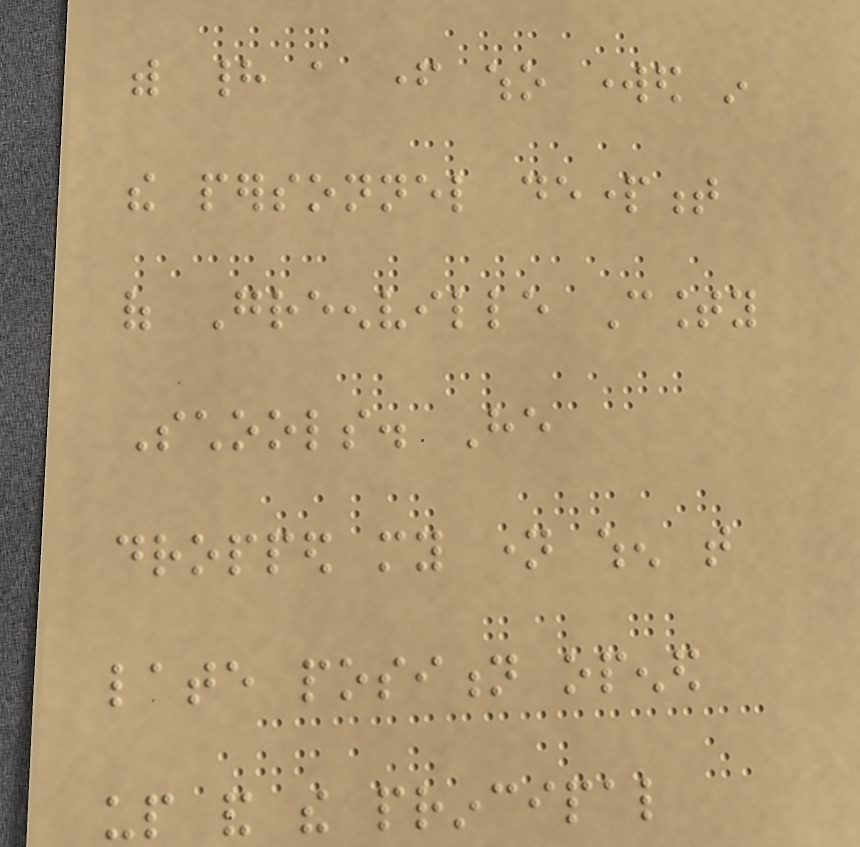with had a father who worked in
the personnel department
of Greenville County
Schools. He
dropped my name when that
late position opened
up and the principal
